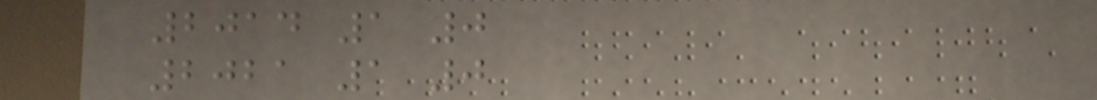2014 1 0
2021 1 0
